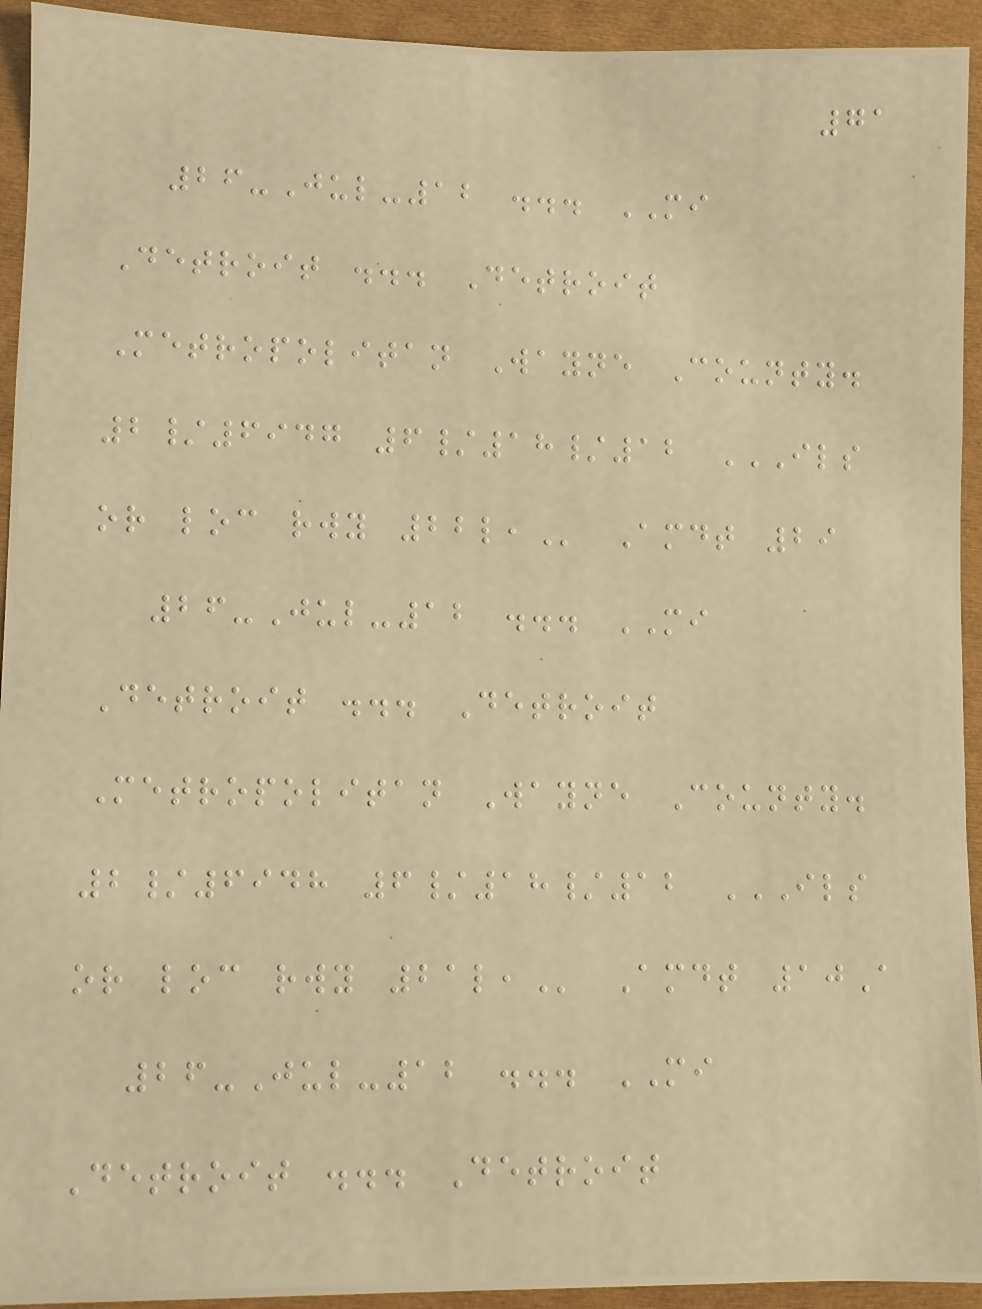71
26-Jul-12 ... MI
Detroit ... Detroit
Metropolitan Wayne County.
2/6947 6/18/12 ILS
OR LOC RWY 22L, Amdt 29
26-Jul-12 ... MI
Detroit ... Detroit
Metropolitan Wayne County.
2/6948 6/18/12 ILS
OR LOC RWY 21L, Amdt 10A
26-Jul-12 ... MI
Detroit ... Detroit
